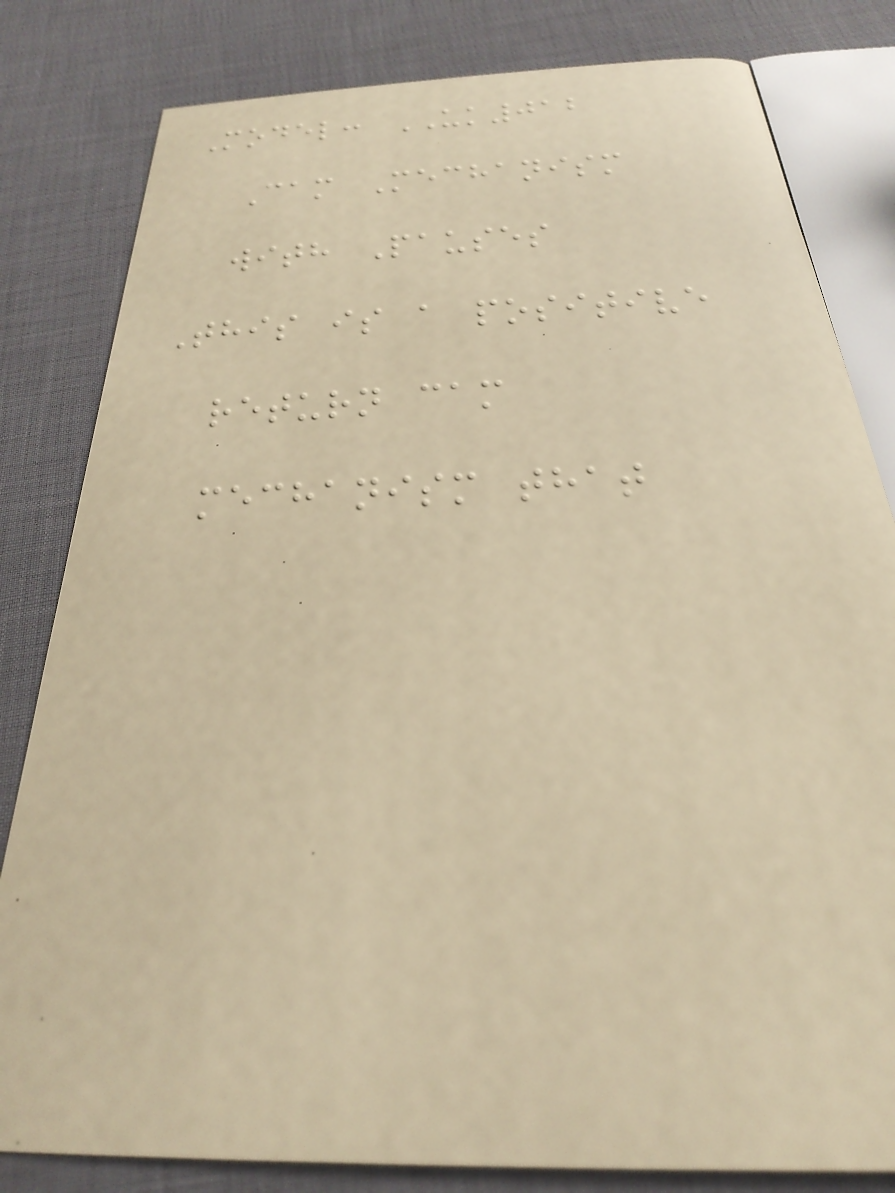Model: UK012
Cam Mechanism
with Pauses
This is a positive
return cam
mechanism that
